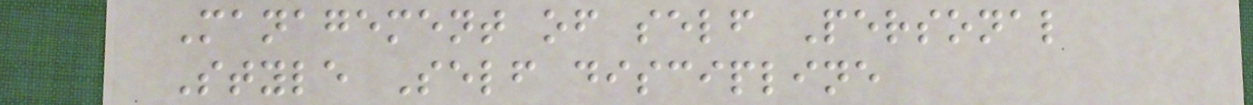Management of self Personal
Style Self discipline
